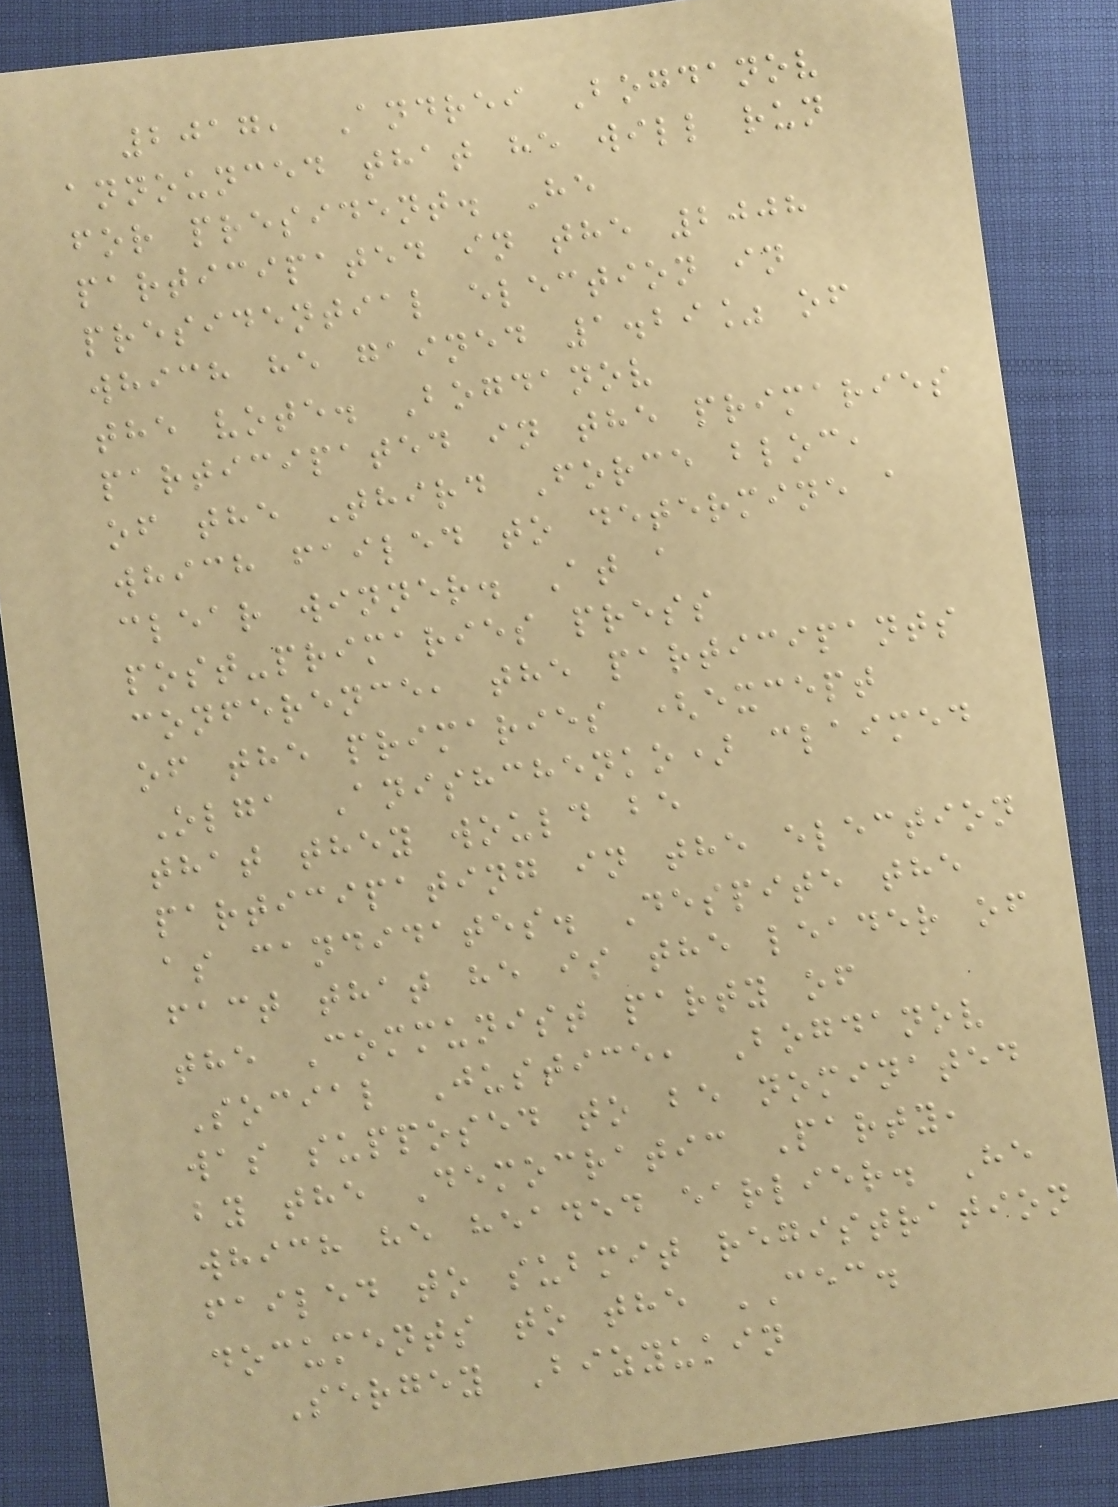2017, Andrei Bogdanov
announced that he will run
for president. He
participated in the 2008
presidential election in
which he gained 1.29% of
the vote. Bogdanov
participated in the primaries
of the Third Force bloc,
which failed to determine a
clear winner. At a
post-primaries press
conference, the participants
of the primaries (except
Olga Anishchenko) claimed
that they would be
participating in the election
as candidates. Despite the
fact that he is the leader of
the Communist party of
Social Justice, Bogdanov
was supposed to be nominated
by the Democratic Party,
which he headed earlier. He
failed to submit registration
documents to the CEC.
Sergey Bizyukin
